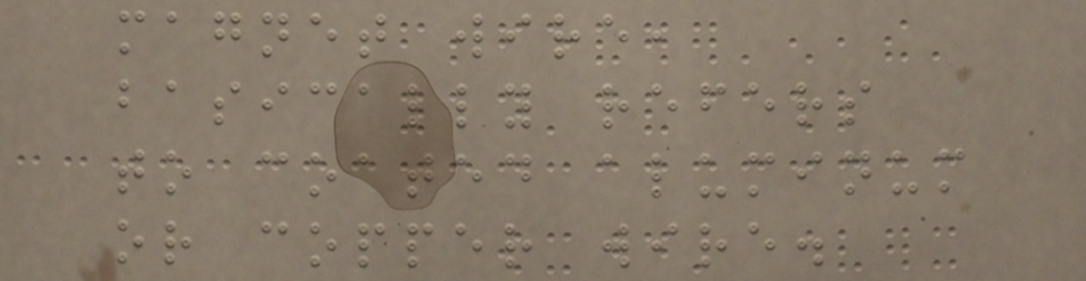magnet wire,
basically refers
to coated aluminum
or copper wire.
